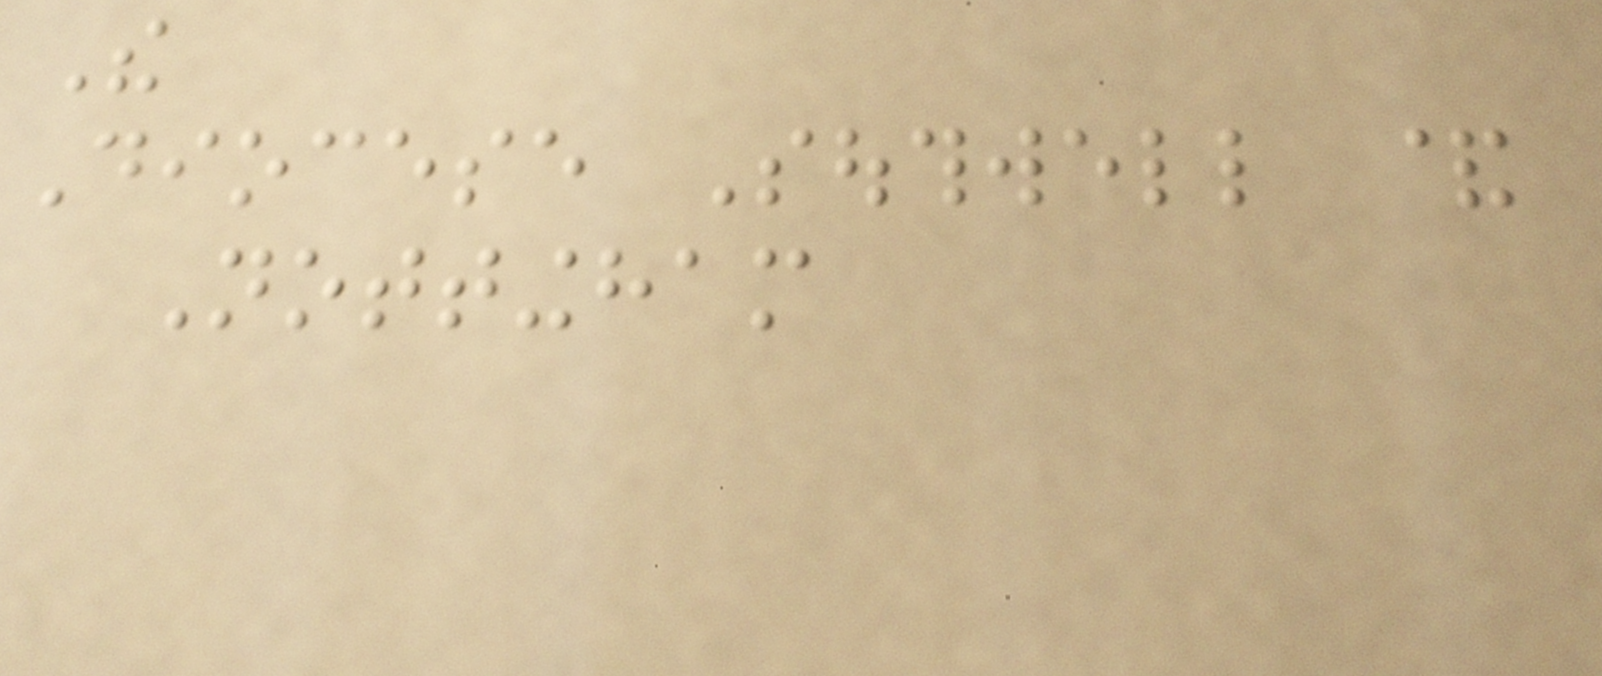The
Diocese Southwell &
Nottingham
